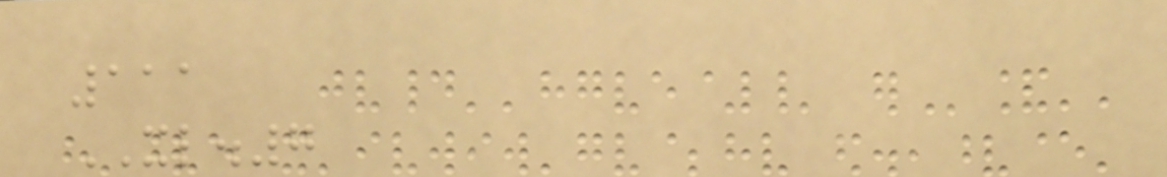111
XL.7
